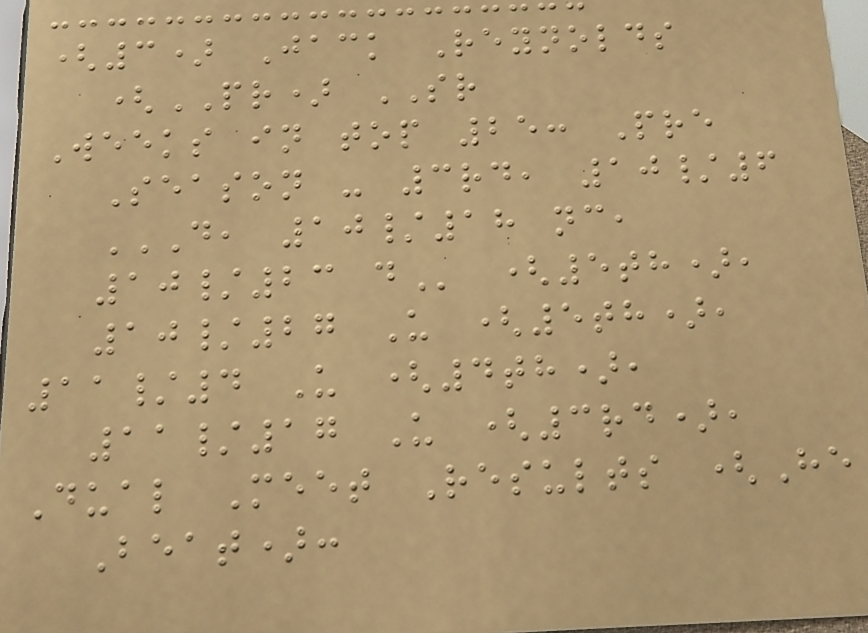(3) Jack Reynolds
(PR) SR
Weeks in top 25: Pre
Season - 3rd, 10/6
D, 10/18 NC,
10/23 D (5th),
10/27 U (5th),
11/4 U (4th),
11/17 U (3rd),
Dual Meet Results (He
Beat):
